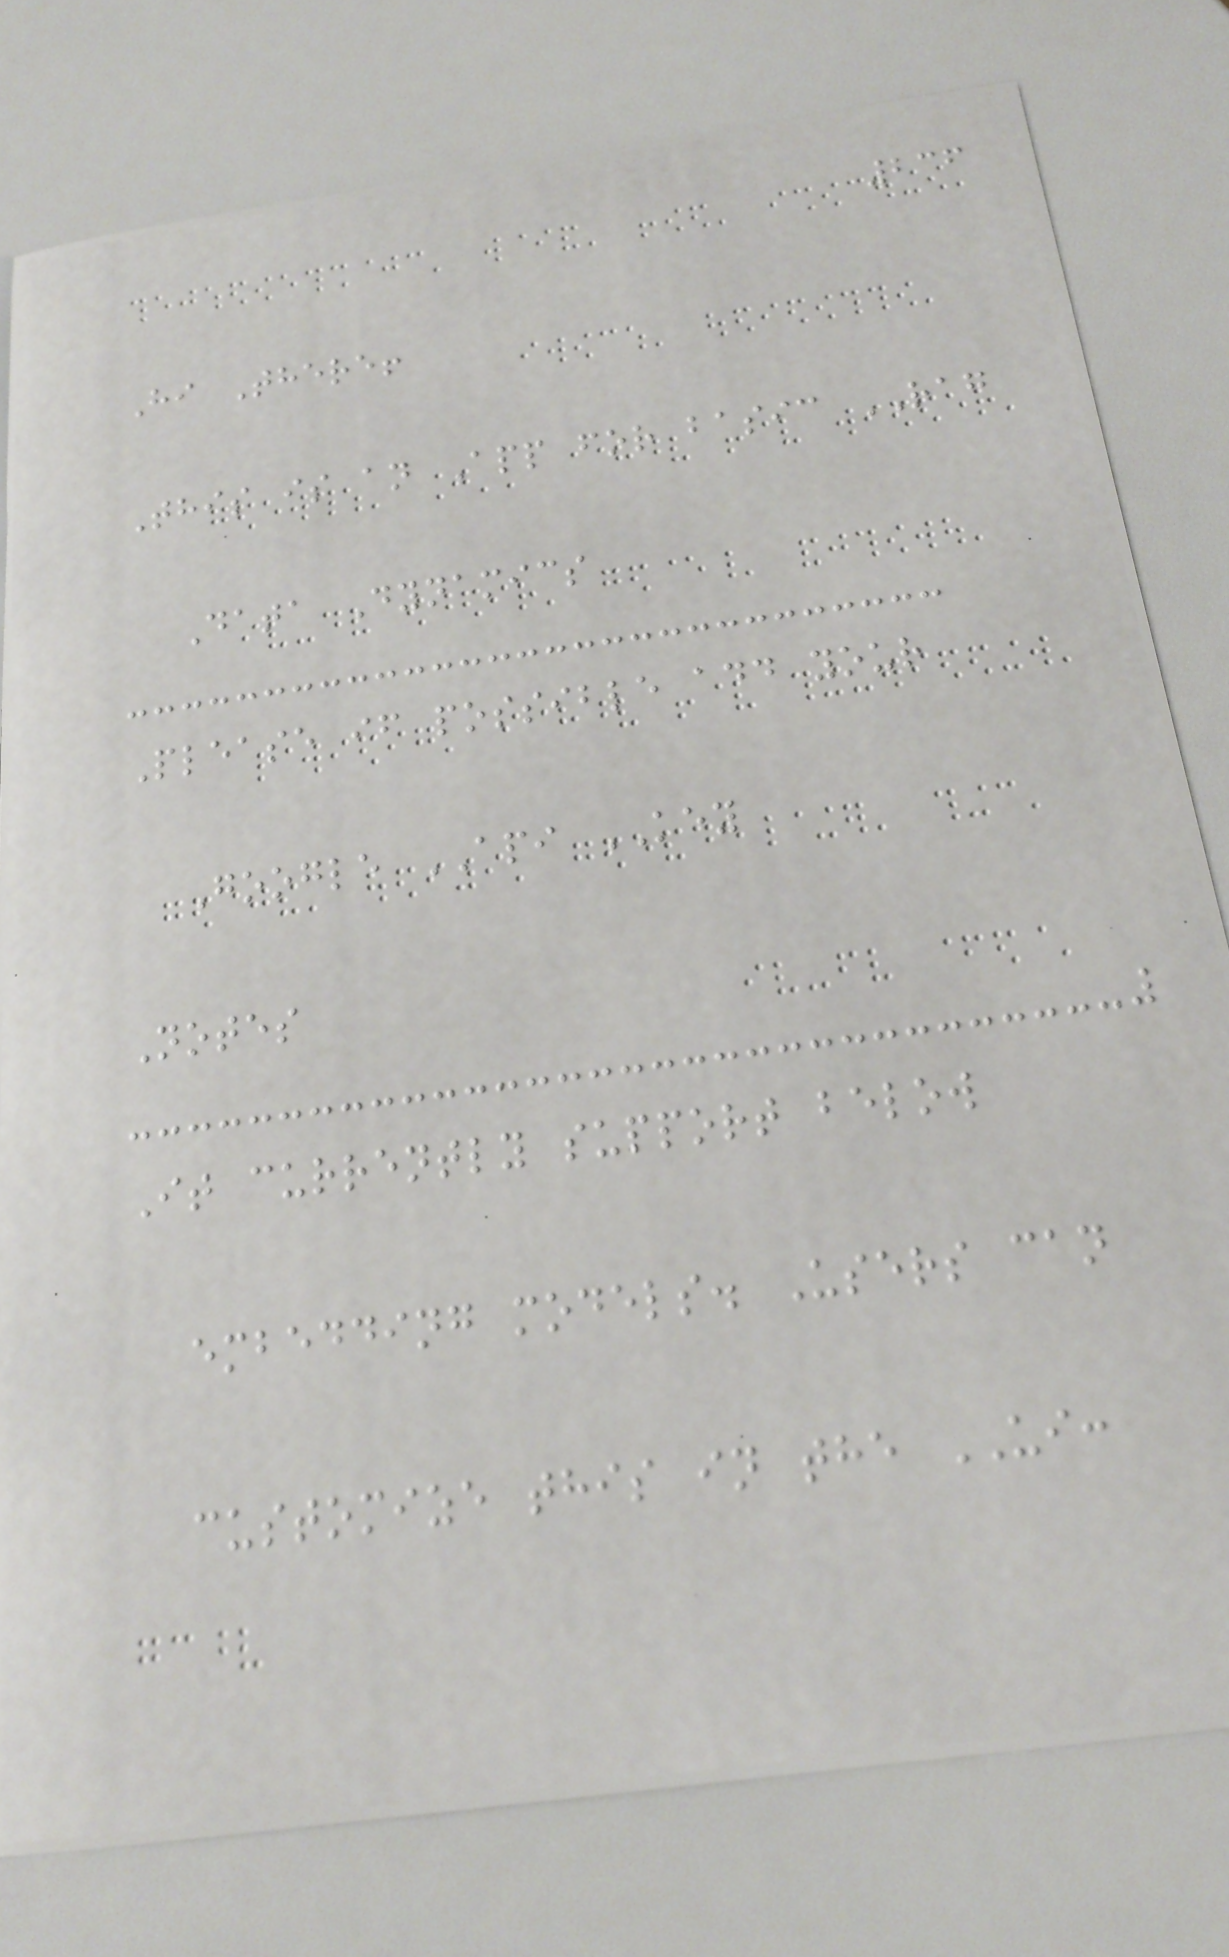236
Hi There!
This is an App for basic RAG
Data Dynamics
Please if possible add your
Google API KEY
Notes
It currently support below
embedding models. Users can
customize this in the UI:
